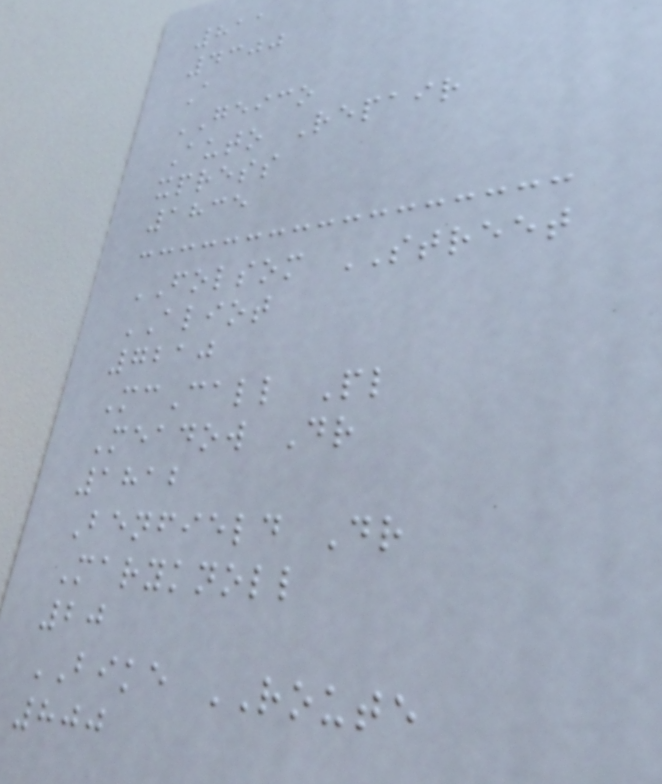811
4300
A
GEICO
Auto Repair
xpress
1835
FOLSOM STREET
ALIOT
7210
McCall Pl
Meadow Dr
1812
Benfield Dr
Maryknoll
20
BIKE ROUTE
800
